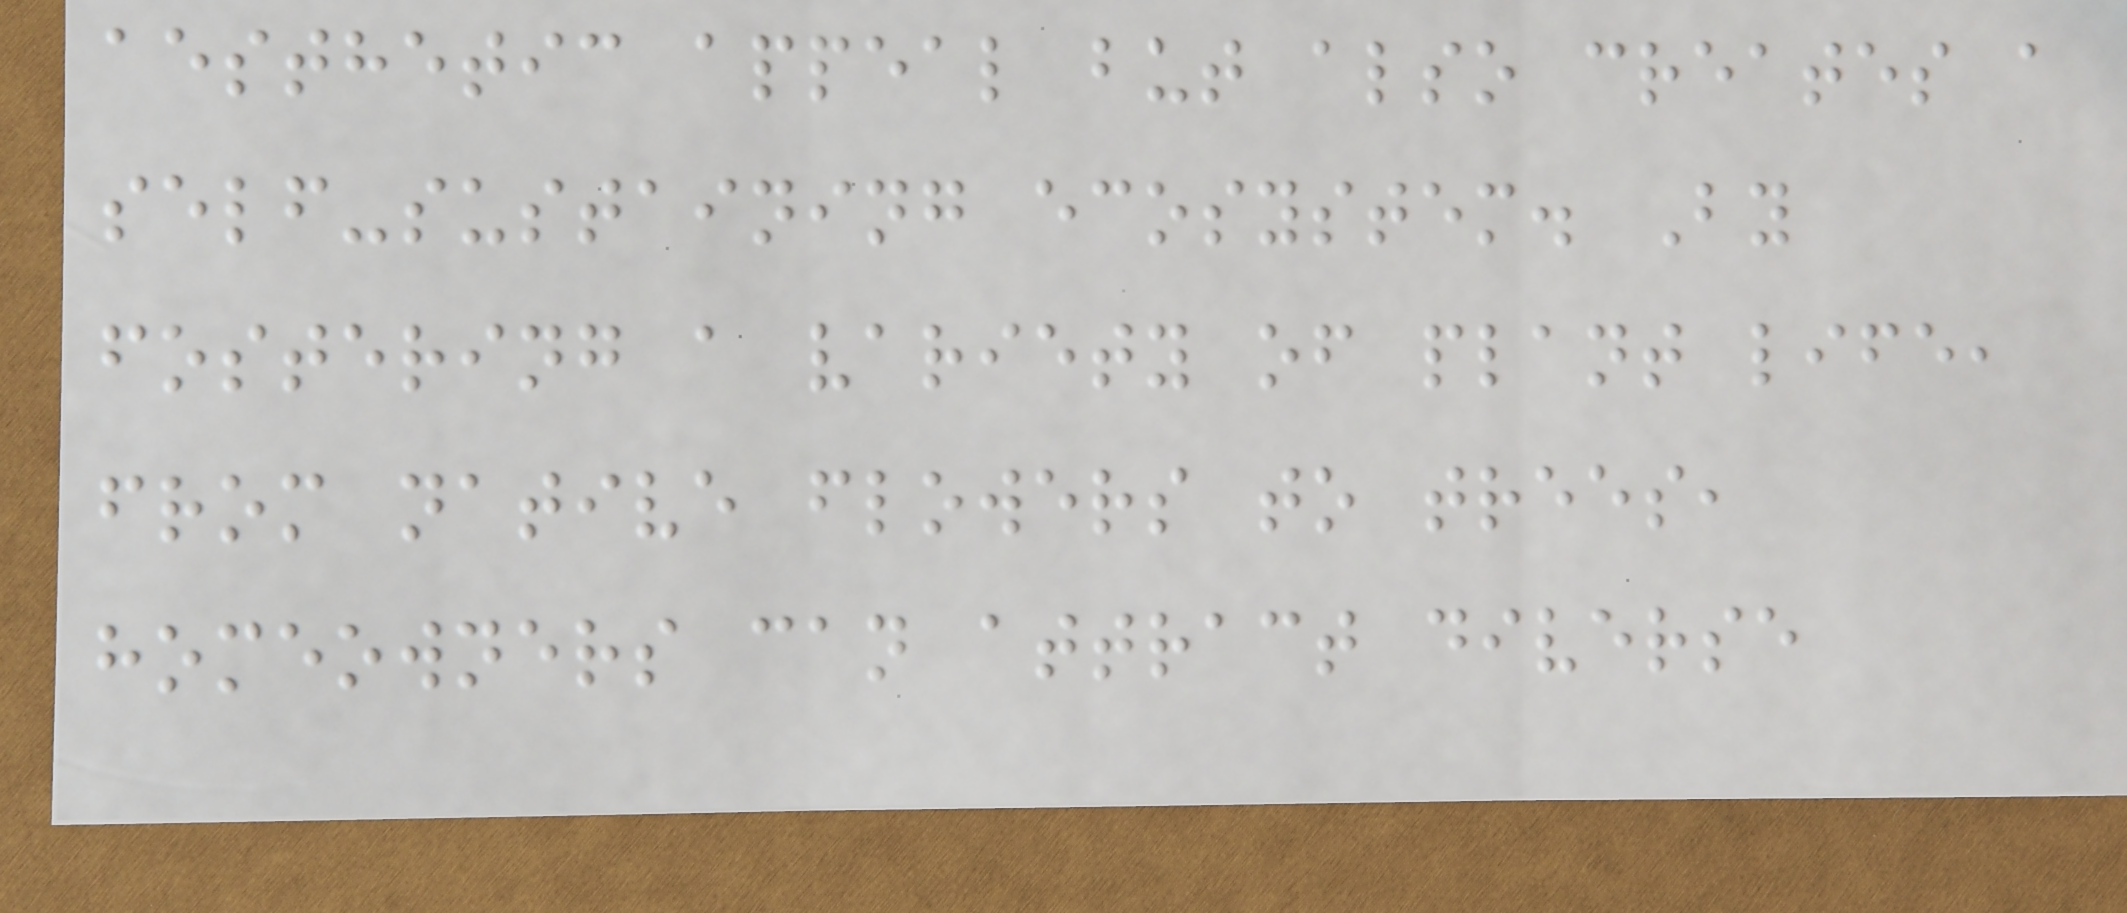aesthetic appeal but also creates a
self-sustaining ecosystem. By
fostering a variety of plant life,
from native flowers to trees,
homeowners can attract diverse
